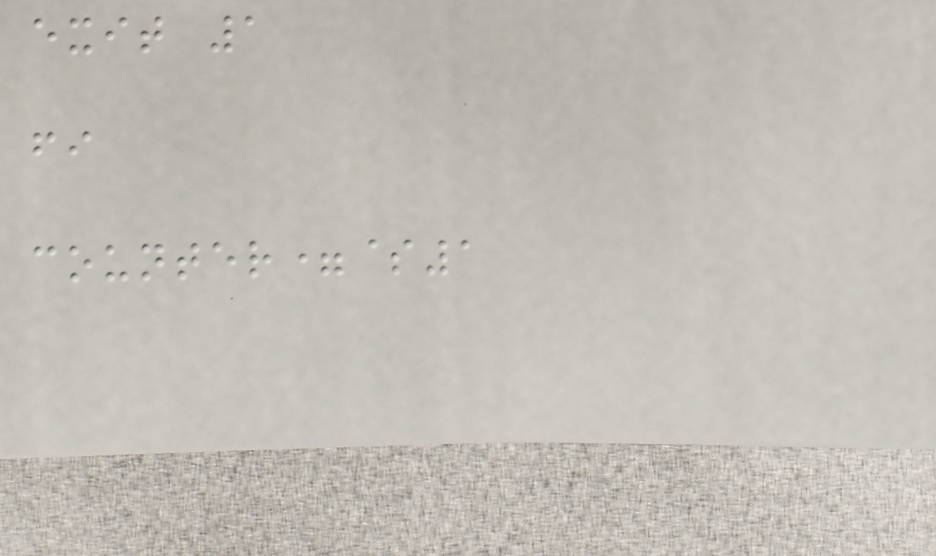exit 1
fi
counter=$1
